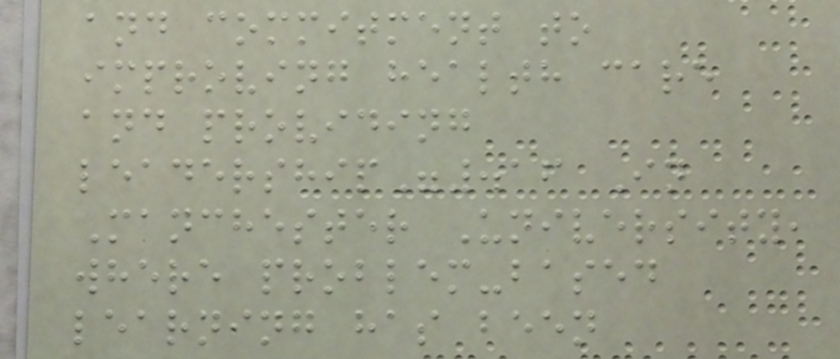and commitment to
improving health care
and providing
leadership".16 In
Manchester University,
where problem-based
learning has been
